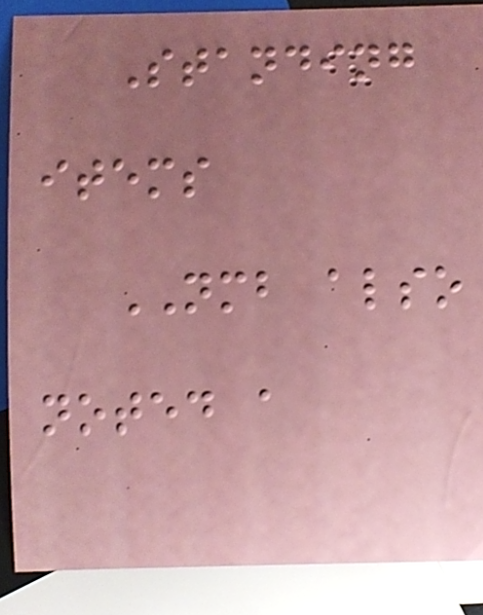Standing
items
NMB also
noted a
